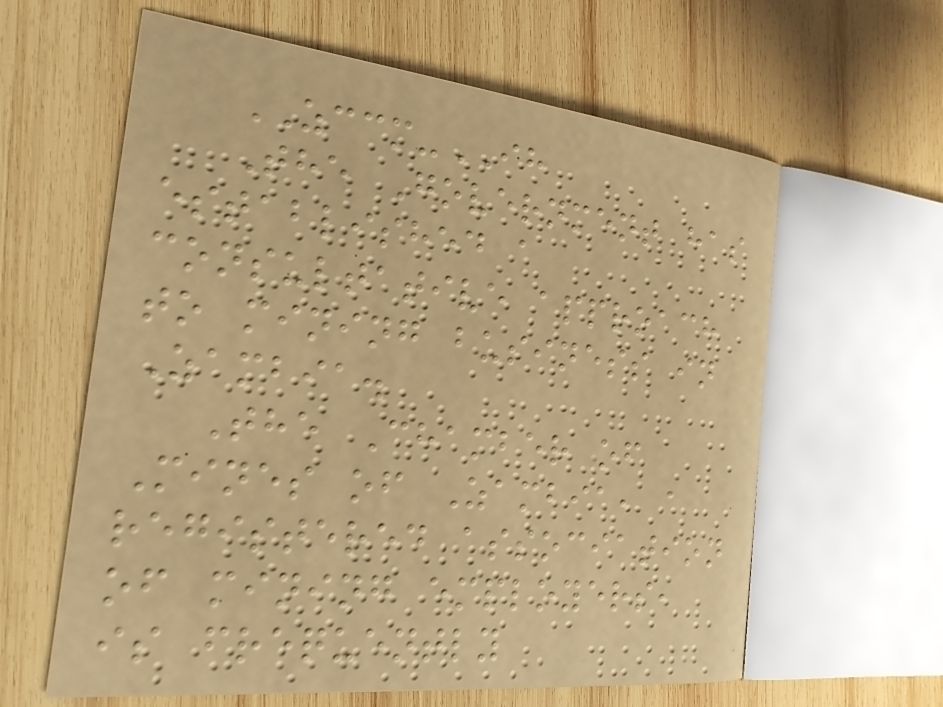ZCCM-IH
The Government has
established a
consultative approach
to mining business in
Zambia.
The Chamber of
Mines of Zambia, a
registered association
of mining employers,
is frequently
